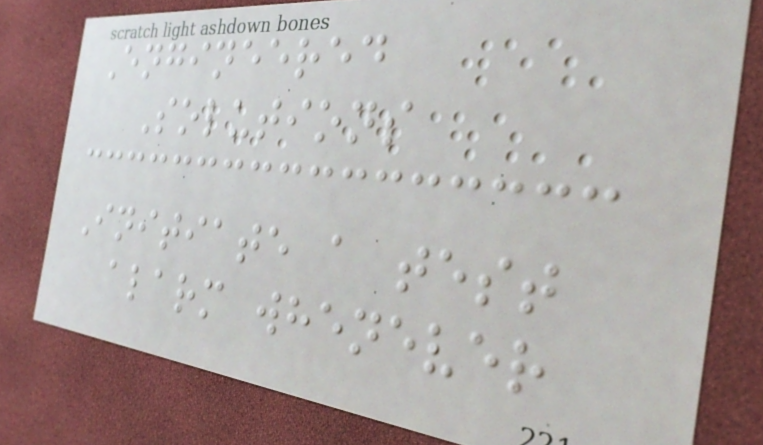Engineered
Solutions
Initiate a test
alarm whenever
